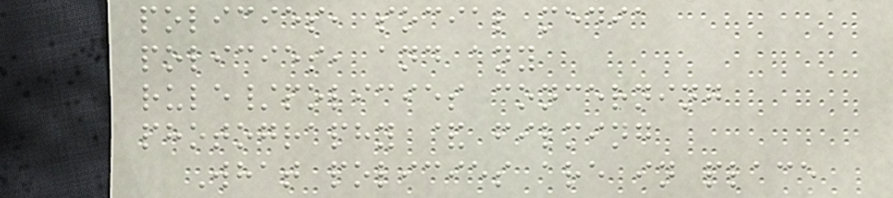policies, social media
policies, and any
rule/policies concerning
photography & filming
What policies are in place
